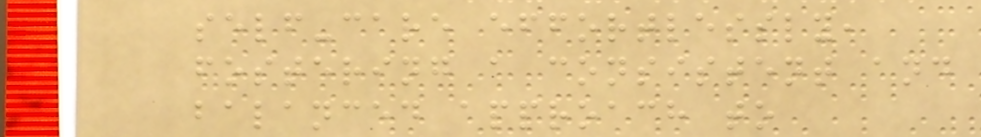self-care effortlessly,
fostering a consistent and
balanced approach to
